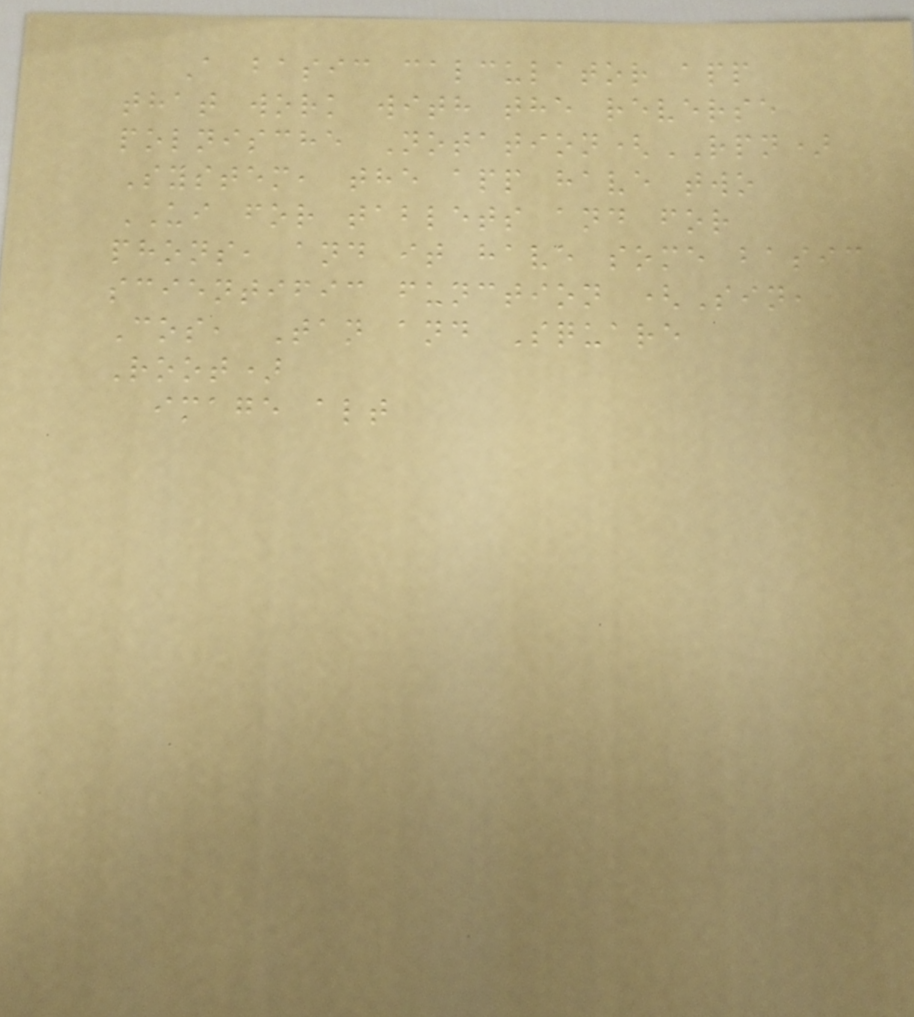A basic calculator app
that work with the reverse
polnische Notation(RPN)
System, the app have two
UI for tablets and for
phons, and it have some basic
scientific function (Sin,
Cos, Tan and Square
Root)
image alt
